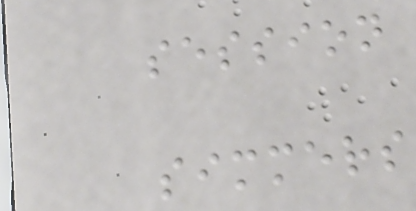session
simmers
